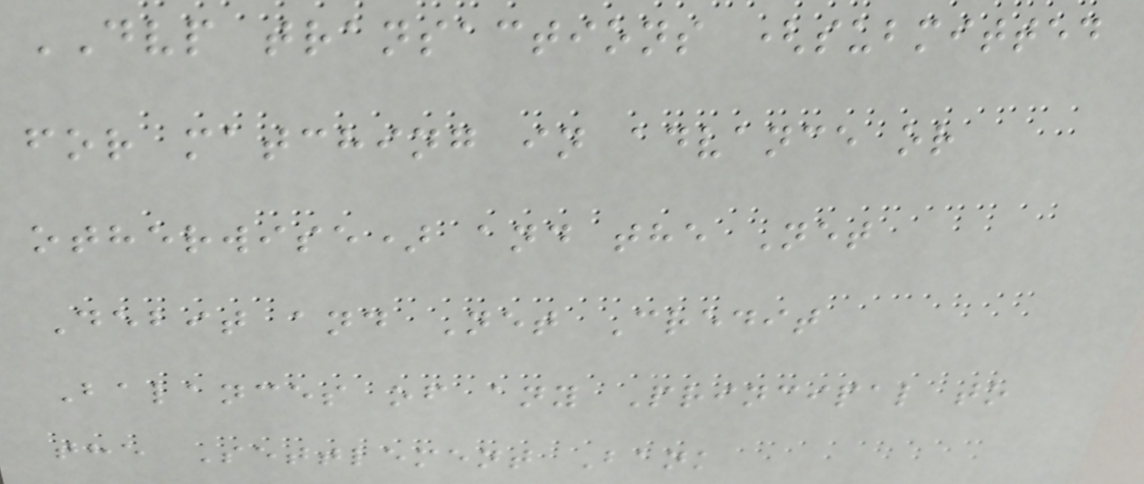DVP transactions (submitted
for matching in advance or
otherwise) and the Net
Debit and Net Credit
Balances of any Principal to
the Settlement Bank
